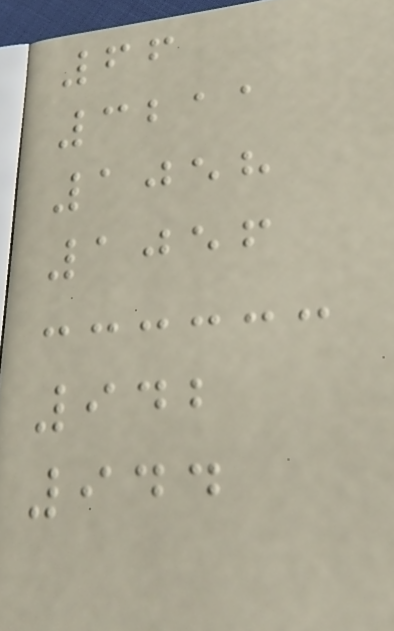66
3211
1058
1056
942
944
